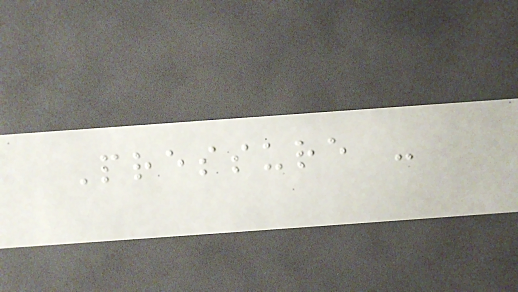Pressure -
